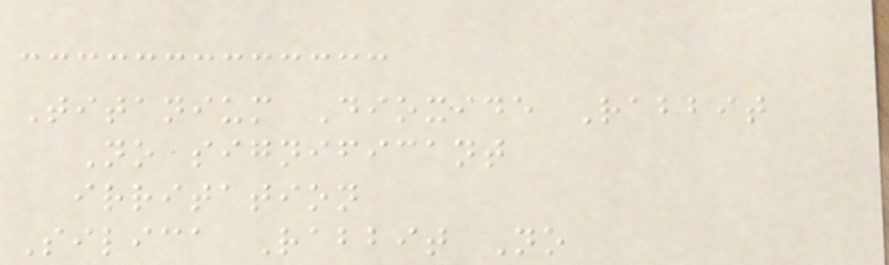Titanium Dioxide Rabbit
No significant
irritation
Silica Rabbit No
